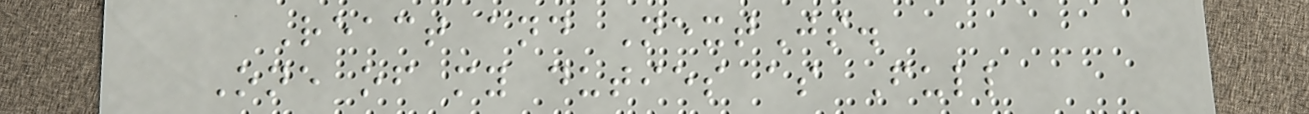React and NextJs.
One of my duties as Full
